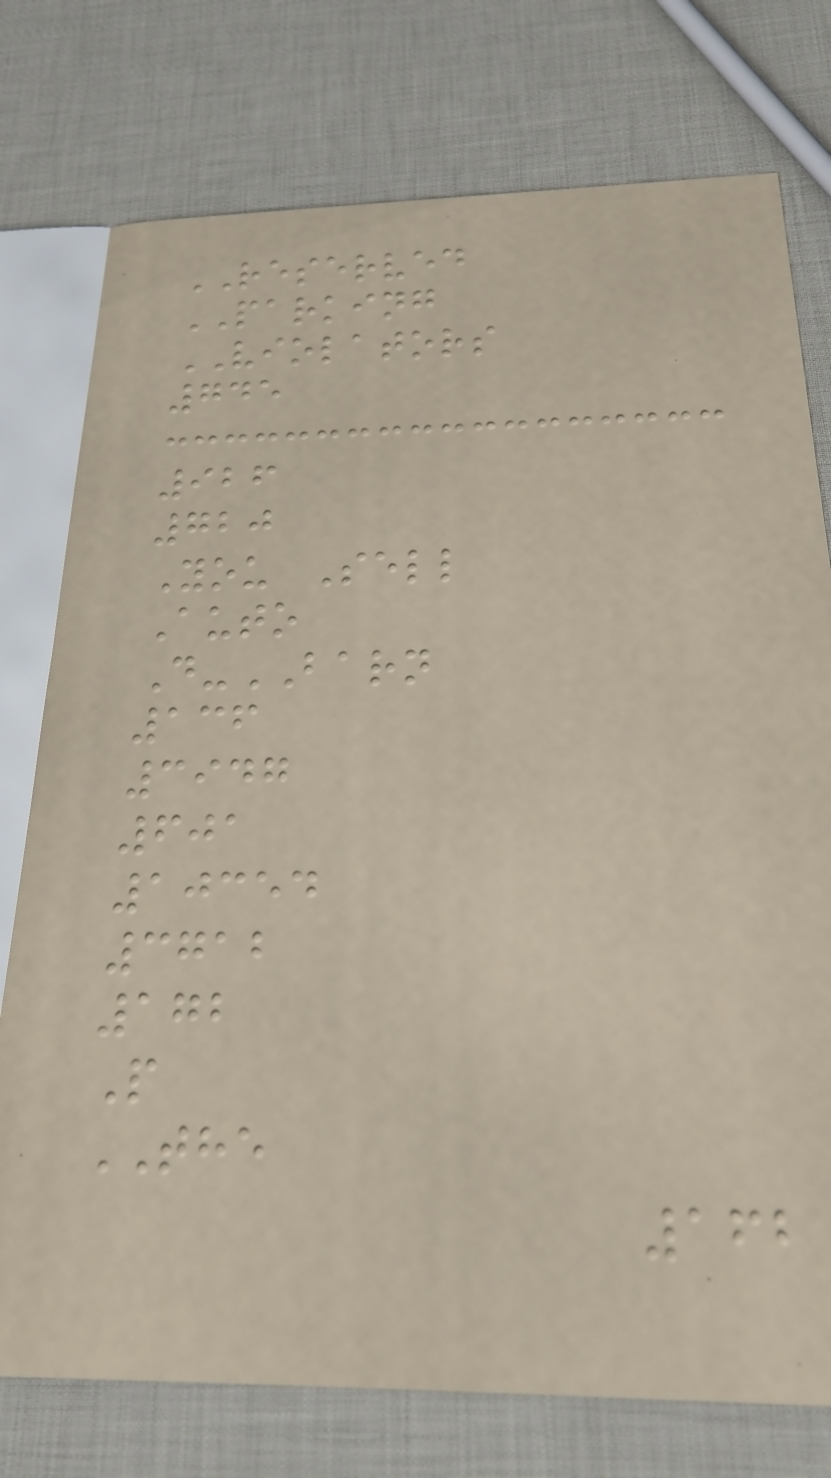RESERVED
PARKING
VIOLATORS
745
926
720
You Sell
Auto
D-BARN
136
3947
601
10354
3712
172
P
THE
162
